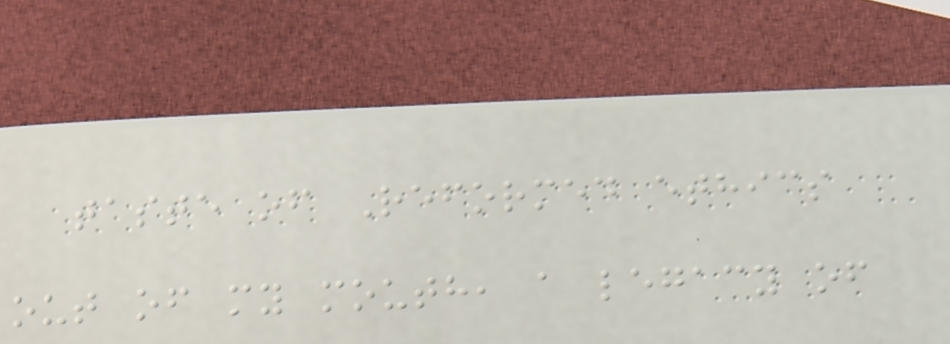taste of Reformed ethics
out of my mouth, a legacy of
